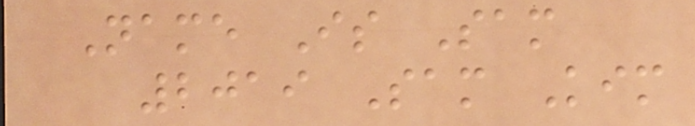Name Is Sam
2019 Sam Kim
